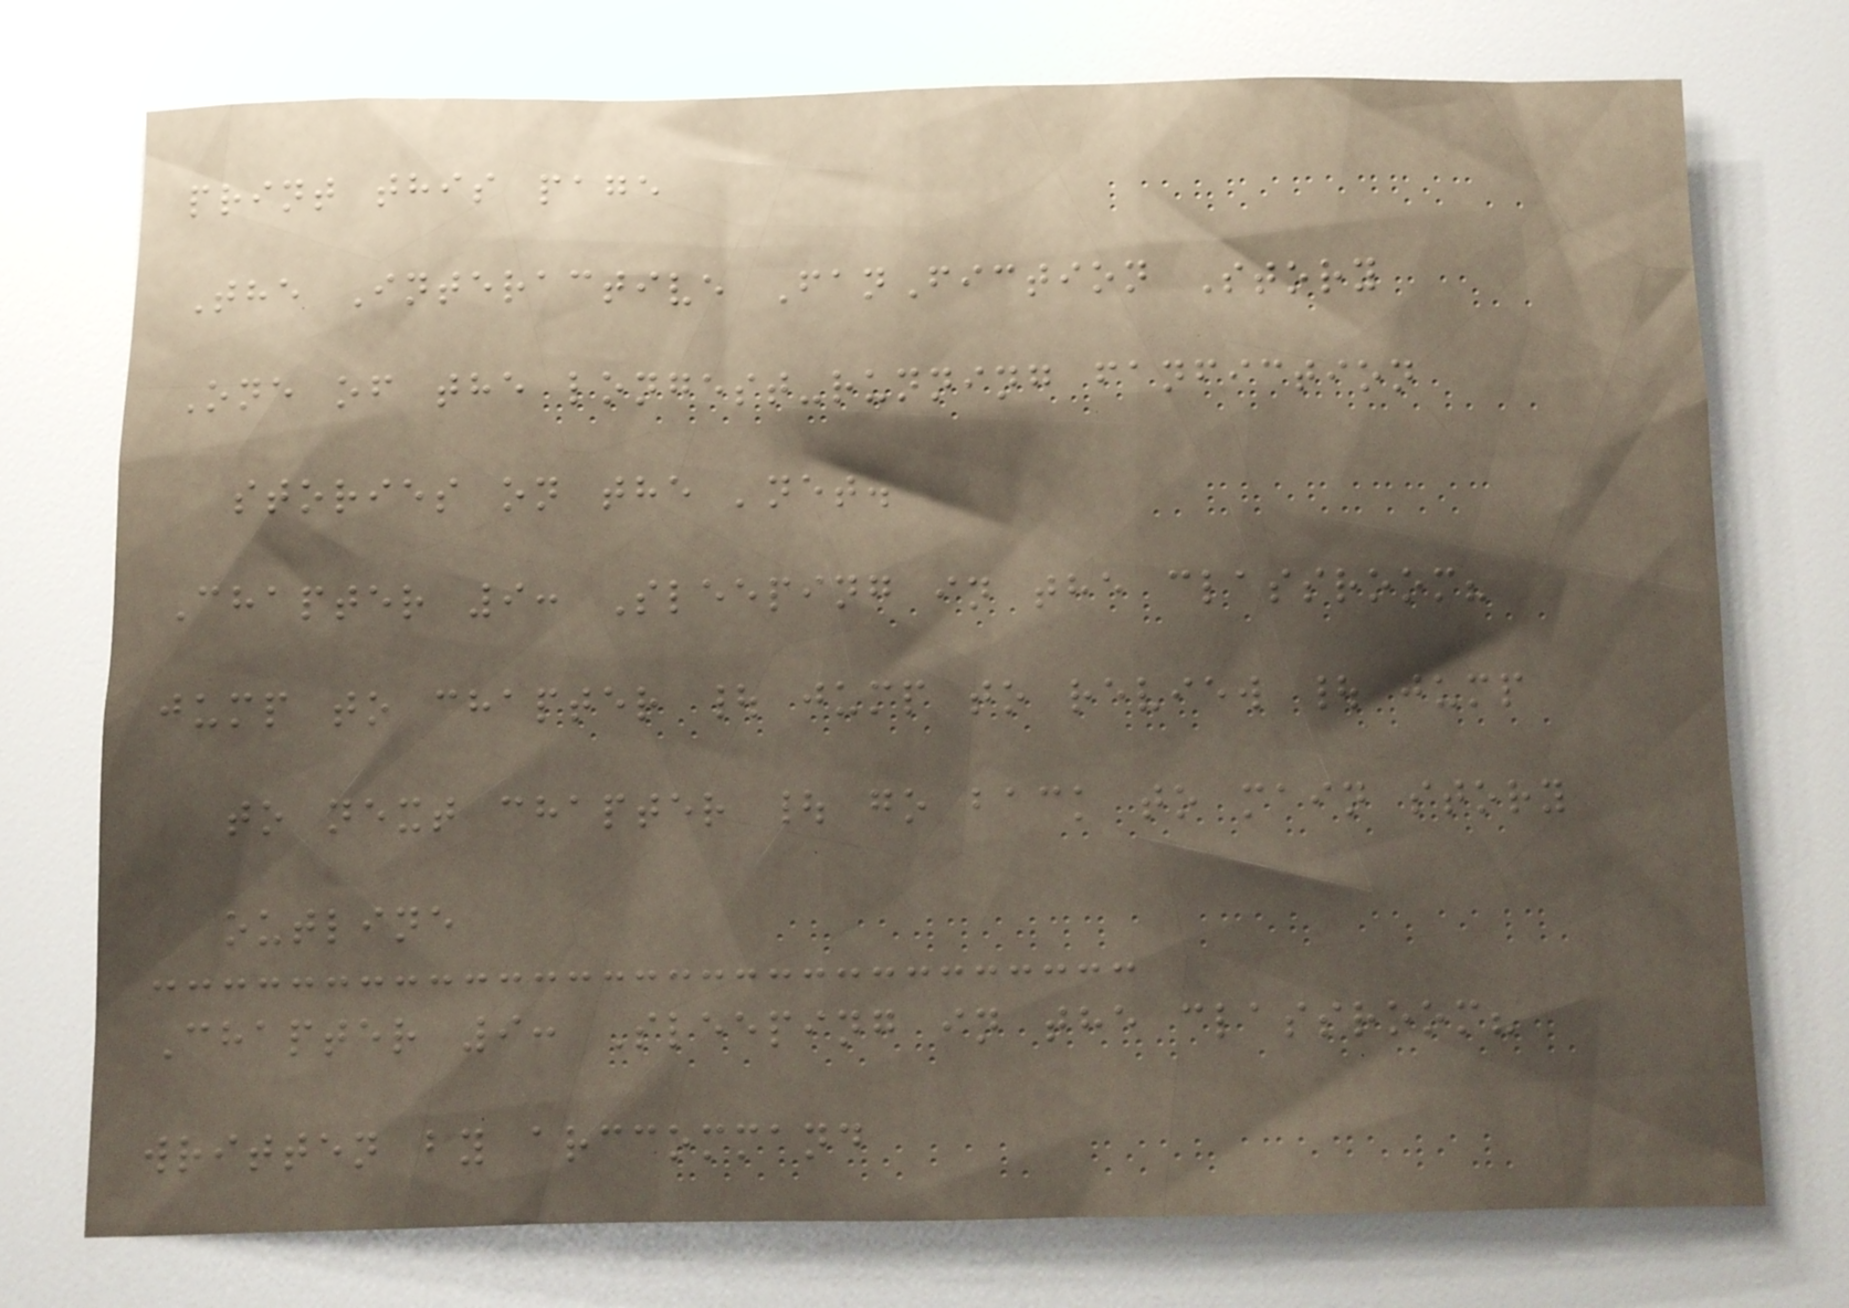print this page
The Interactive FanFiction Story
One of the longest-running fanfiction
stories on the 'net.
Chapter 9: Sleeping in the classroom?
jump to chapter | jump to review | jump
to next chapter | go back to main story
outline
Chapter 9: Sleeping in the classroom?
written by arccommand
